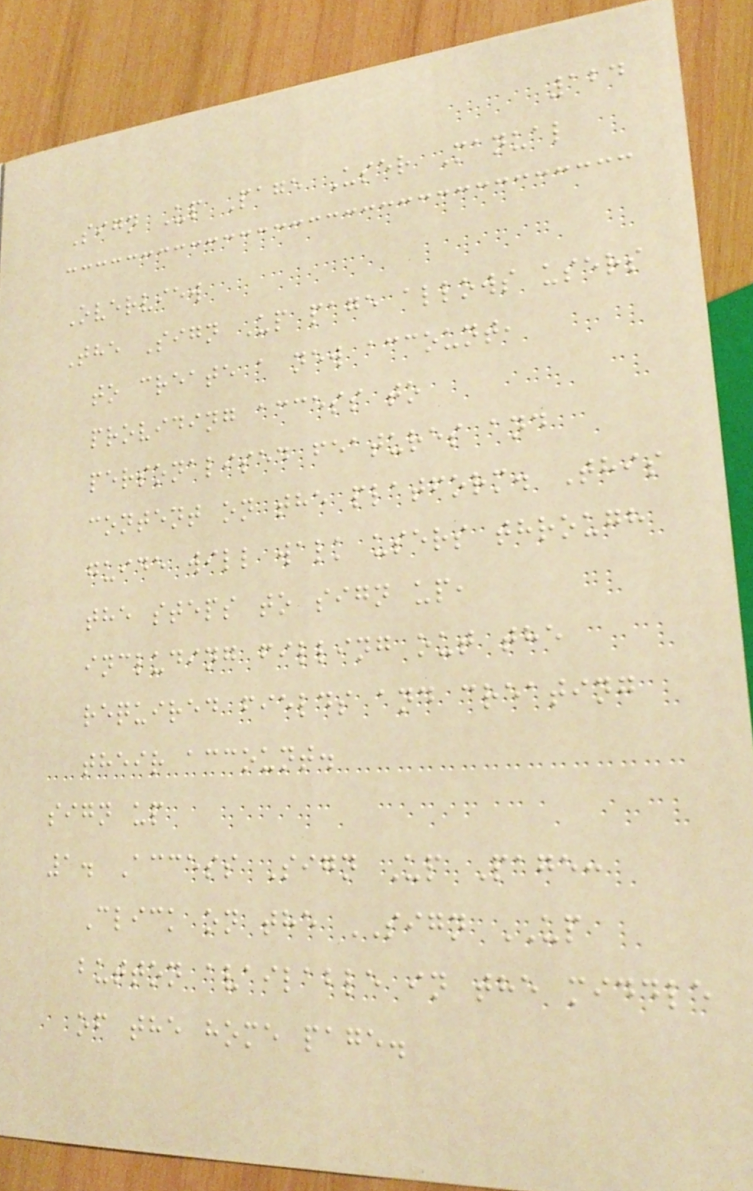124
Sign Up Page User Manual
Overview
The Sign Up page allows users
to create a new account,
providing access to
personalised features and
content on the platform. This
guide will walk users through
the steps to sign up,
including filling out the
required fields and creating
their account.
sign up
1. Access Sign Up Page:
Click on the SIGN UP
button available in the middle
of the home page.
